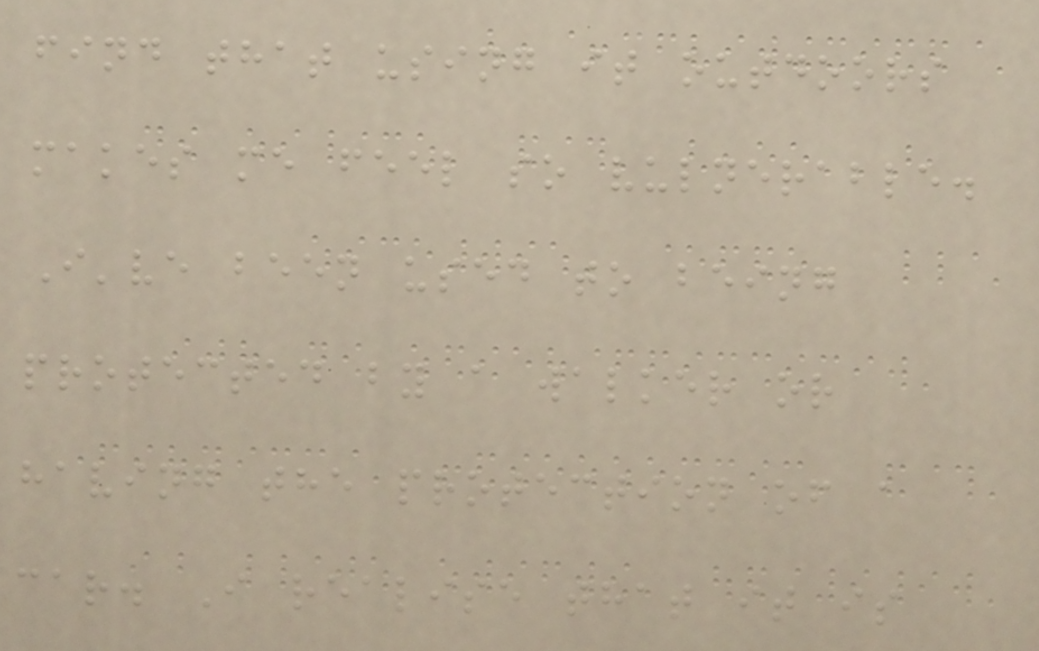find that using it outdoors
makes me feel so vulnerable.
I've been used to being
protected by a walker or
having the protection of a
car. I realise that it is
